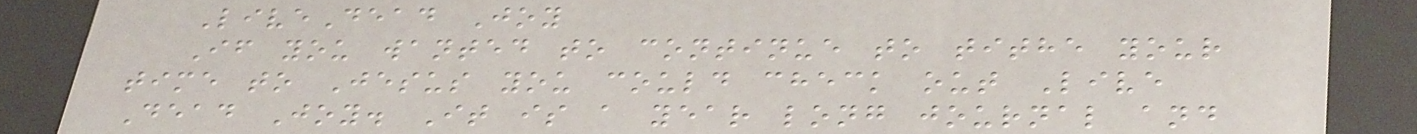LiveDead Joy
If you wanted to continue to tithe your
time to Jesus you could check out Live
Dead Joy. It is a year long journal and
